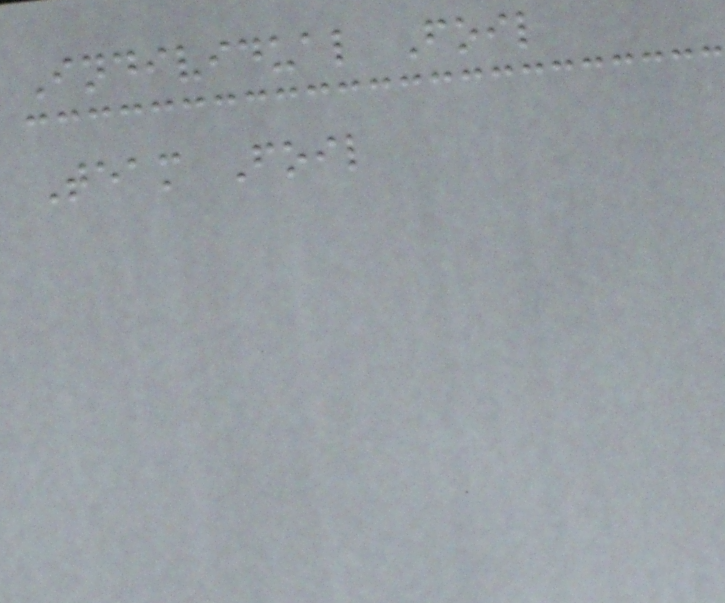Individual Foil
Team Foil
